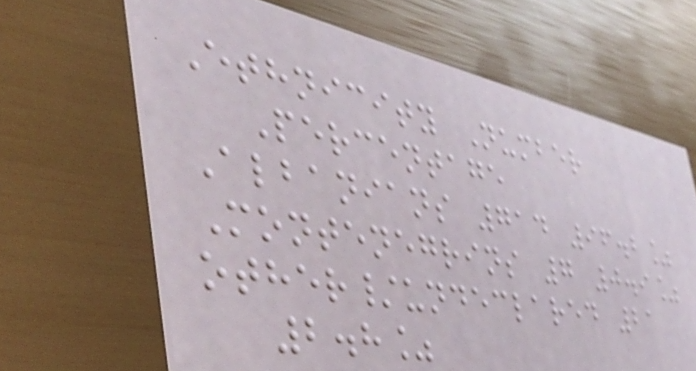Ethnicity Number
Percentage
Albanians 714 96.2%
Montenegrins 7 0.9%
other/undeclared 21
2.8%
